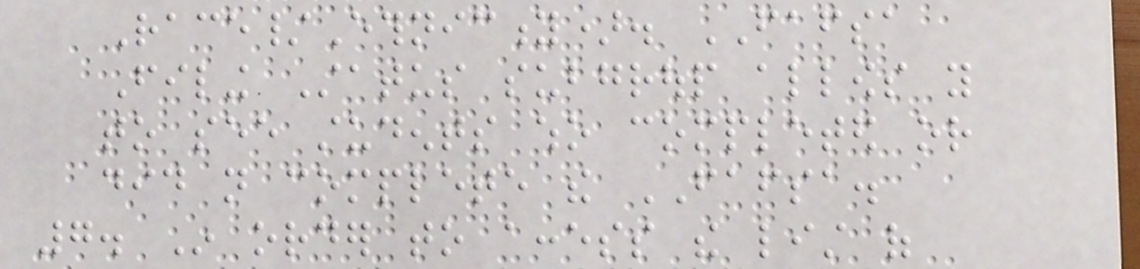Race/Ethnicity). FAFSA
Filing Status subgroup allows you
to see students who completed or
did not complete the FAFSA.
7. In order to access the list of
